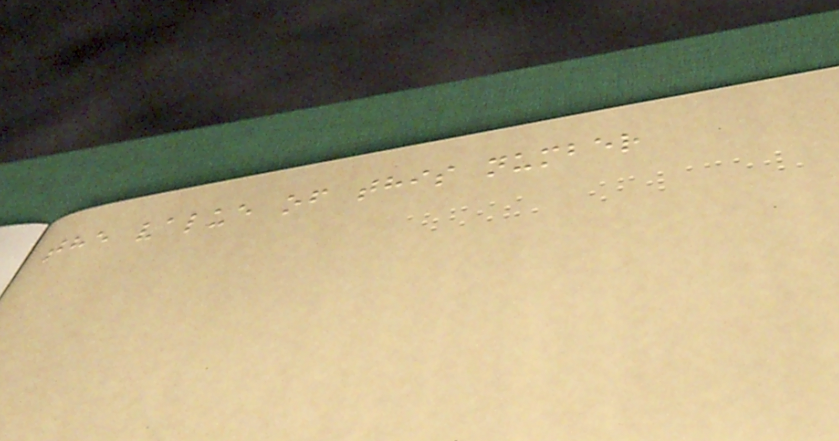the value of this number
